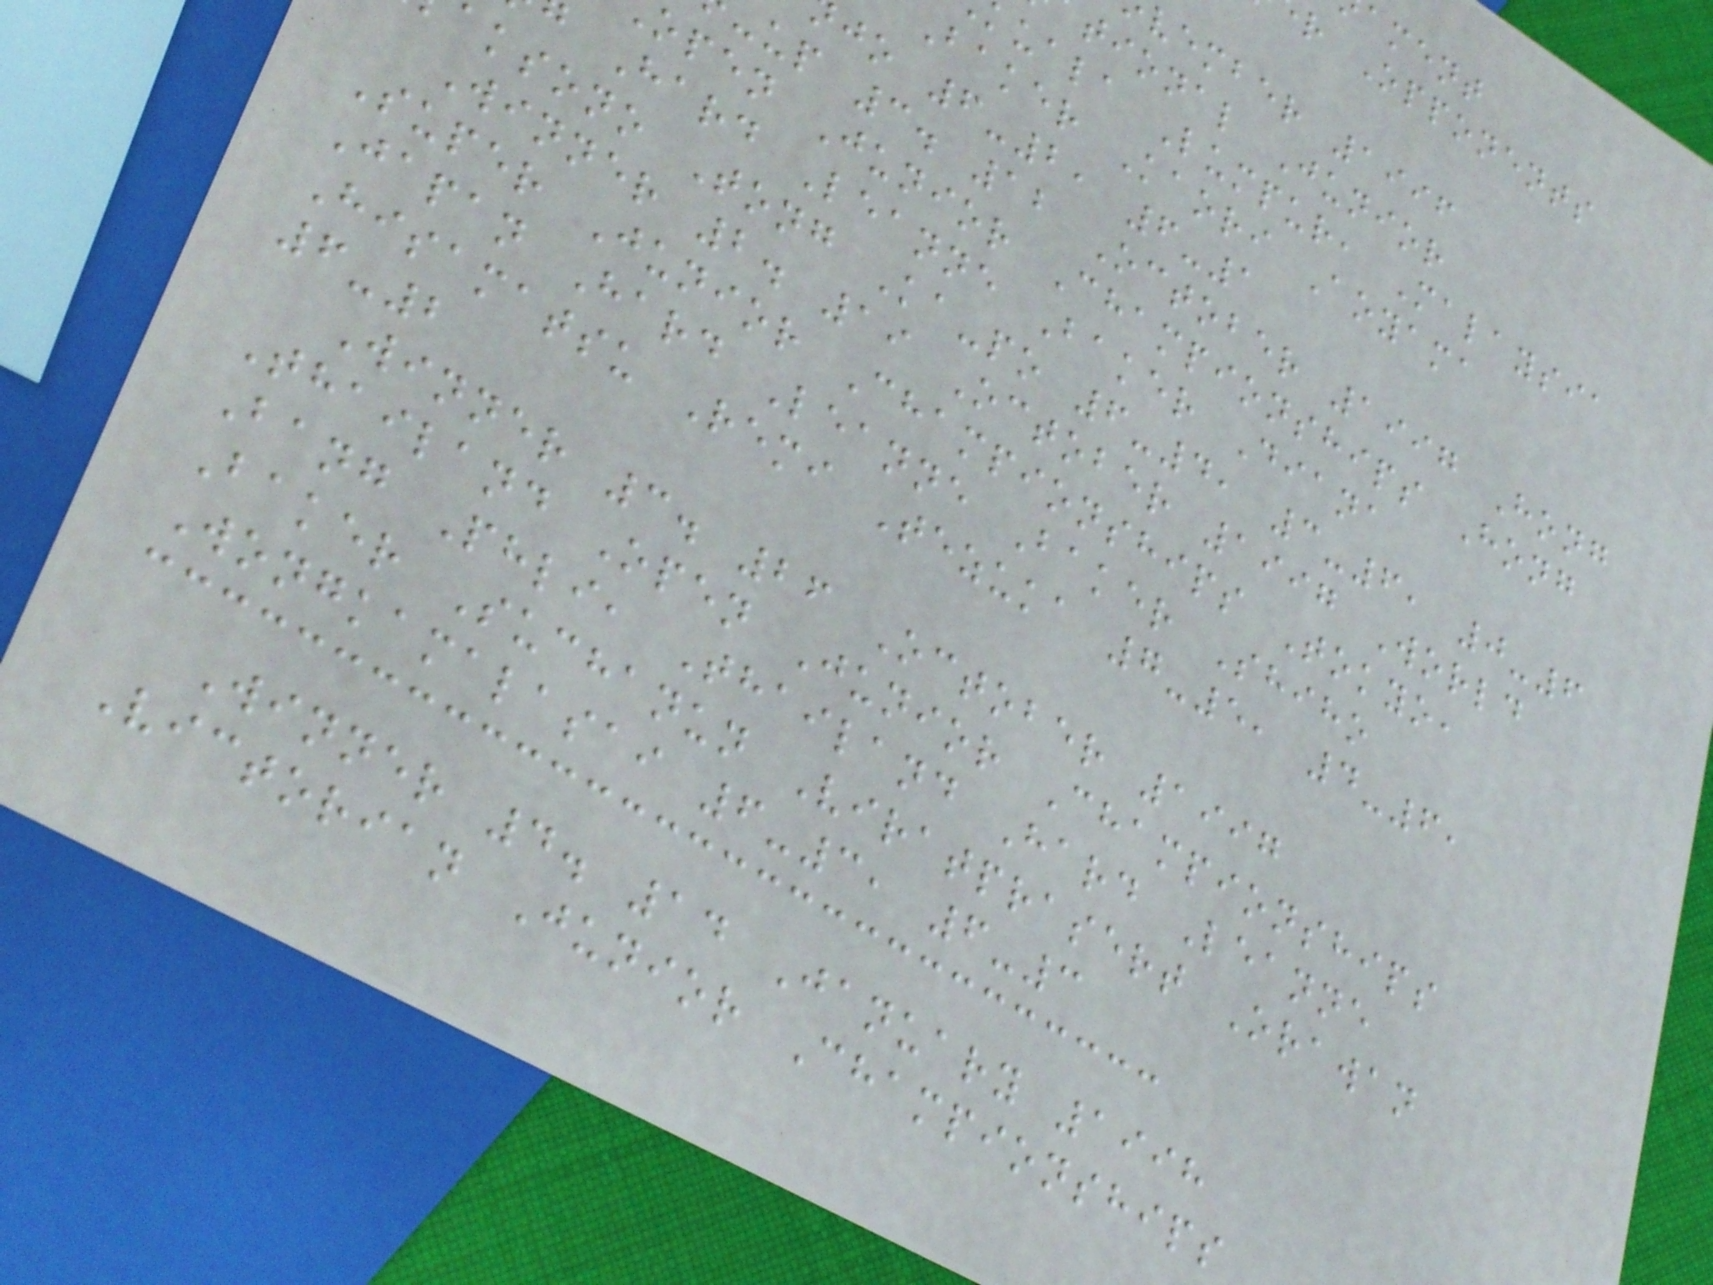r Opponents
vember 1996
tional Junior
uala Lumpur, Malaysia
Baker Kaori Aoyama
jo 6-2, 6-1
-up 3. 12 October 1997 Hong
open Junior Championships Hong
Hard Leanne Baker Diana
aksono Tong Ka-po 6-4, 3-6, 0-6
Winner 2. 19 October 1997 World
Super Junior Championships Tokyo,
Japan Hard Leanne Baker Shiho
Hisamatsu Remi Tezuka 7-5, 4-6,
6-2
Winner 3. 26 October 1997
Thailand Open Junior Championships
Bang Phli, Thailand Hard Leanne
Baker Suchanun Viratprasert Orawan
Wongkamalasai 6-3, 6-3
Winner 4. 14 January 1998
Victorian Junior Championships
